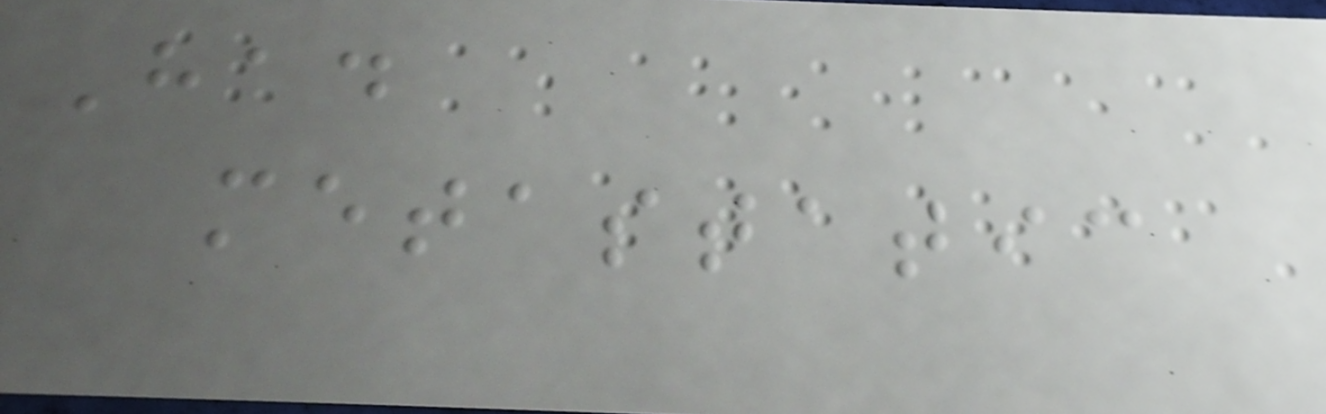Had
metastatic
